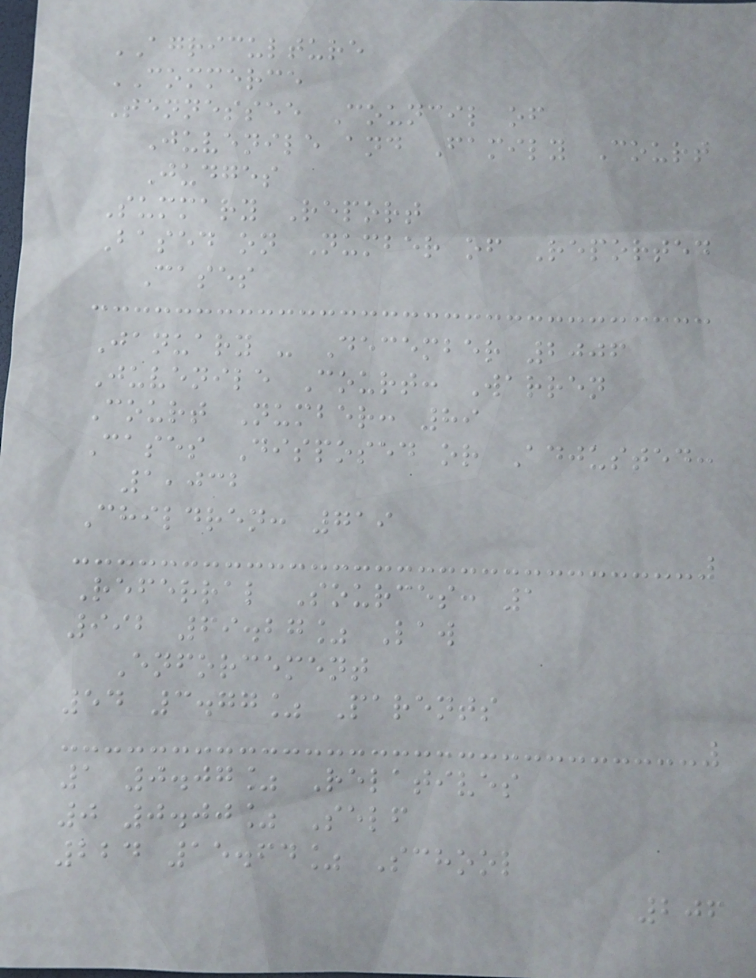AGRICULTURE
COMMERCE
Tennessee Council of
Juvenile and Family Court
Judges
Summary Report
Based on Number of Reported
Cases
January - December 2006
Juvenile Court: Warren
Court Number: 89
Cases Disposed or Adjusted:
1,032
Children: 719
Referral Sources: 1
992 69.27% Law
Enforcement
54 3.77% Parents
1 0.07% Relatives
0 0.00% Self
224 15.64% School
206
